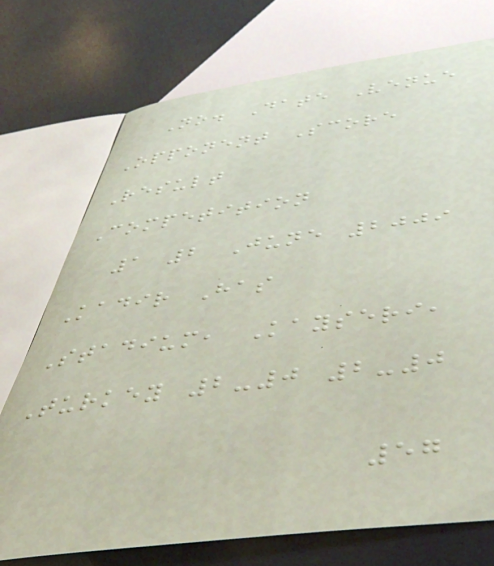No. Date Venue
Opponent Score
Result
Competition
1 2 June 2009
Kadir Has
Stadium, Kayseri,
Turkey 2-0 2-0
57
